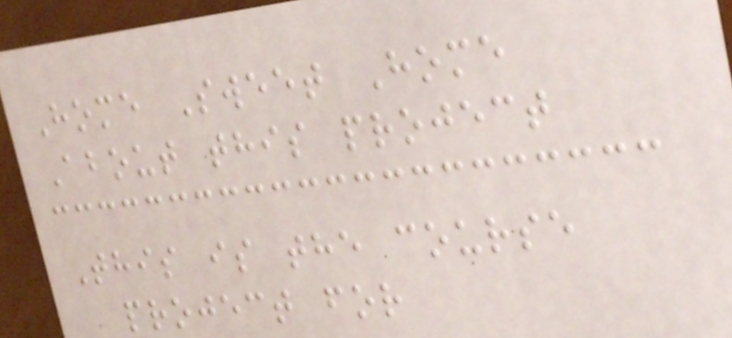Home Sweet Home
About this project
This is the course
project for
